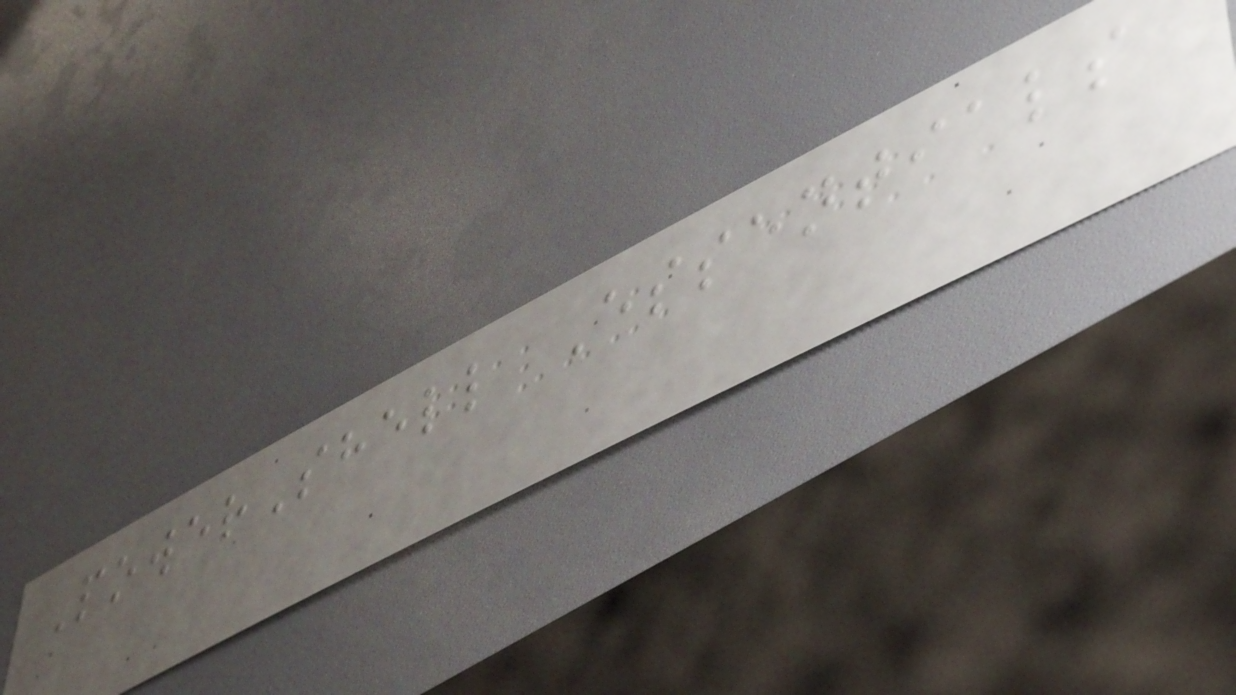PowerShell Essentials
